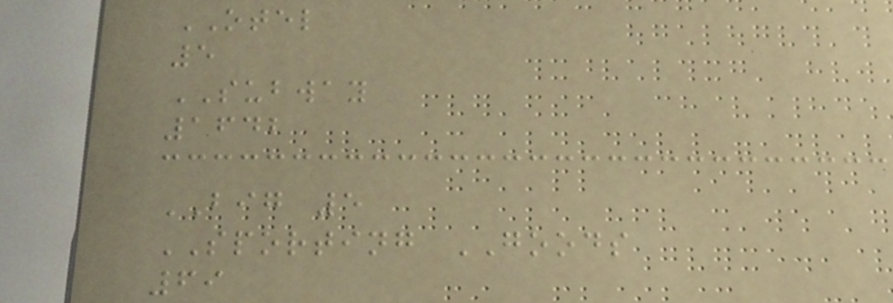OTEL
5
SUBWAY
1642
BIG 5
SPORTING GOODS
69
